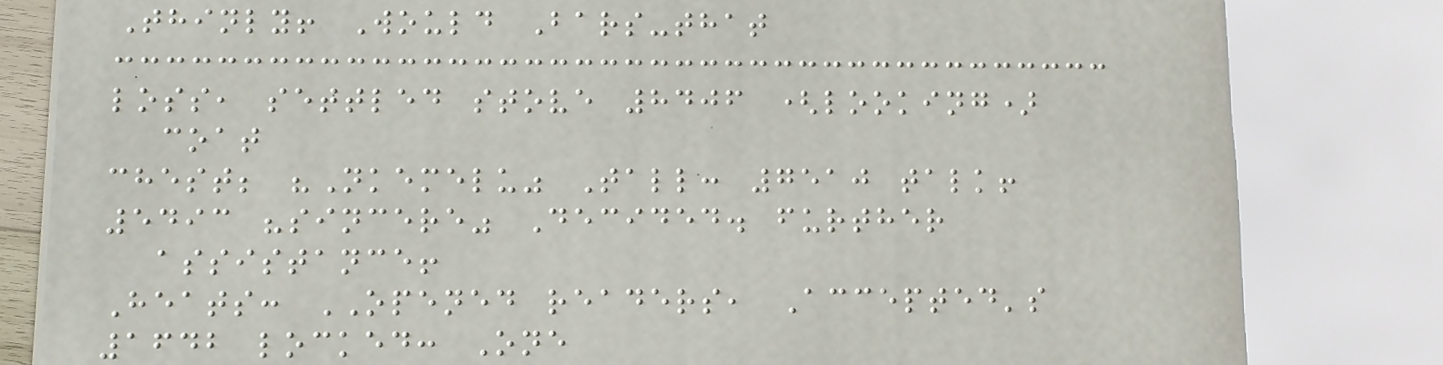Thinly! Would Bars-that
loss, settled stove 8406 (looking)
coat
chest; "Nkemelu" Tall: 7510 talk!
5493 "sincere" Decided. further
assistance!
Heats: OPENED readers, Accepted's
1642 locked: One
